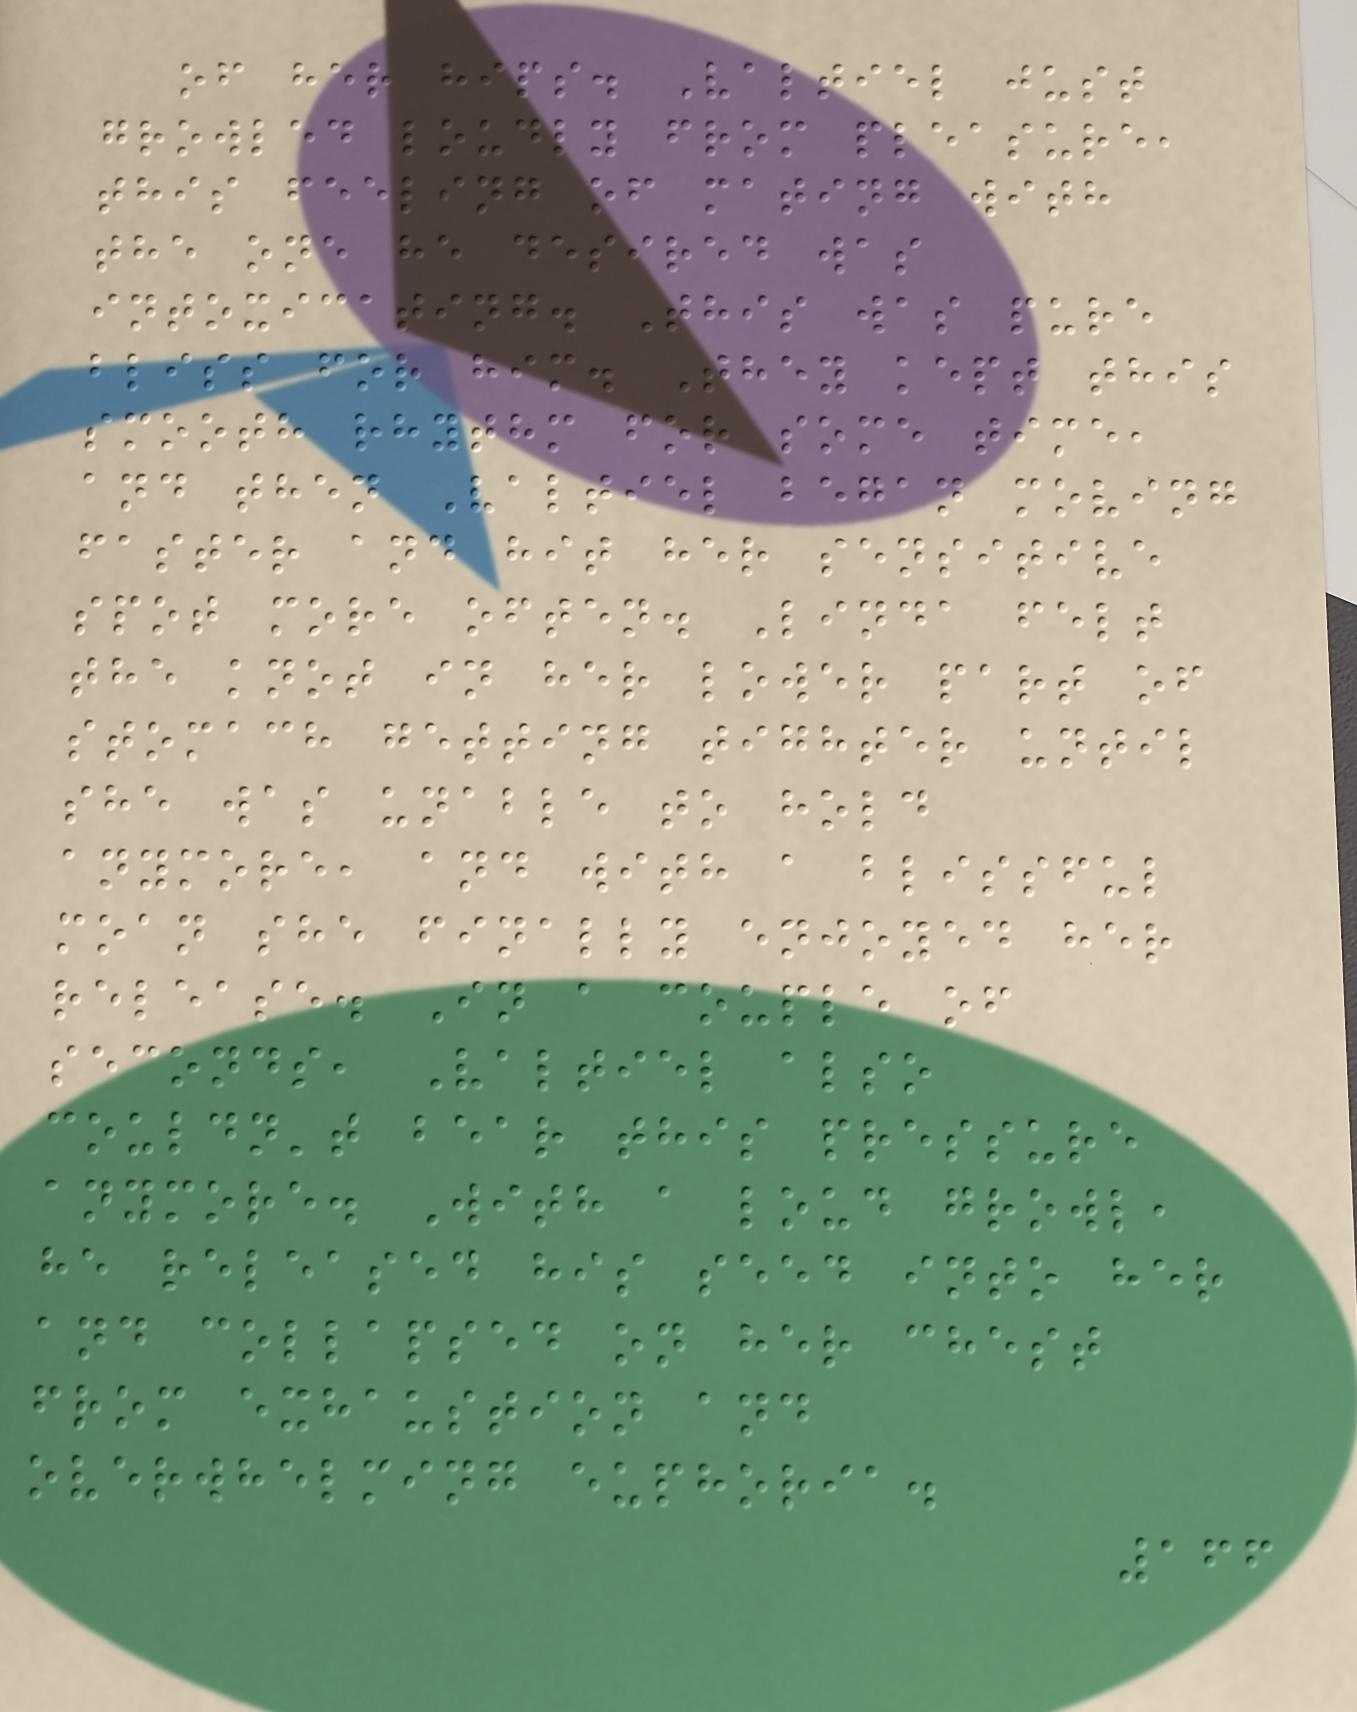of her hips. Valtiel just
growled loudly from pleasure,
this feeling of mating with
the one he desired was
intoxicating. This was pure
bliss for him. They kept this
smooth rhythm for some time,
and then Valtiel began moving
faster and hit her sensitive
spot more often. Linda felt
the knot in her lower part of
stomach getting tighter until
she was unable to hold
anymore, and with a blissful
moan she finally enjoyed her
release. In a couple of
seconds, Valtiel also
couldn't bear this pressure
anymore. With a loud growl,
he released his seed into her
and collapsed on her chest
from exhaustion and
overwhelming euphoria.
166
